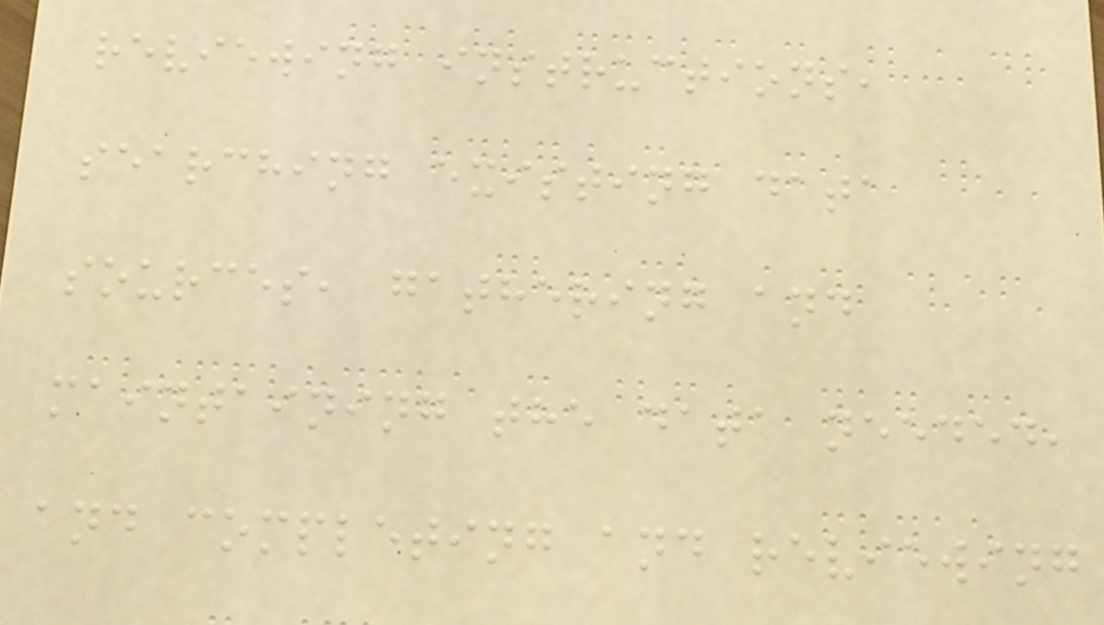reviewing instructions,
searching existing data
sources, gathering and
maintaining the data needed,
and completing and reviewing
